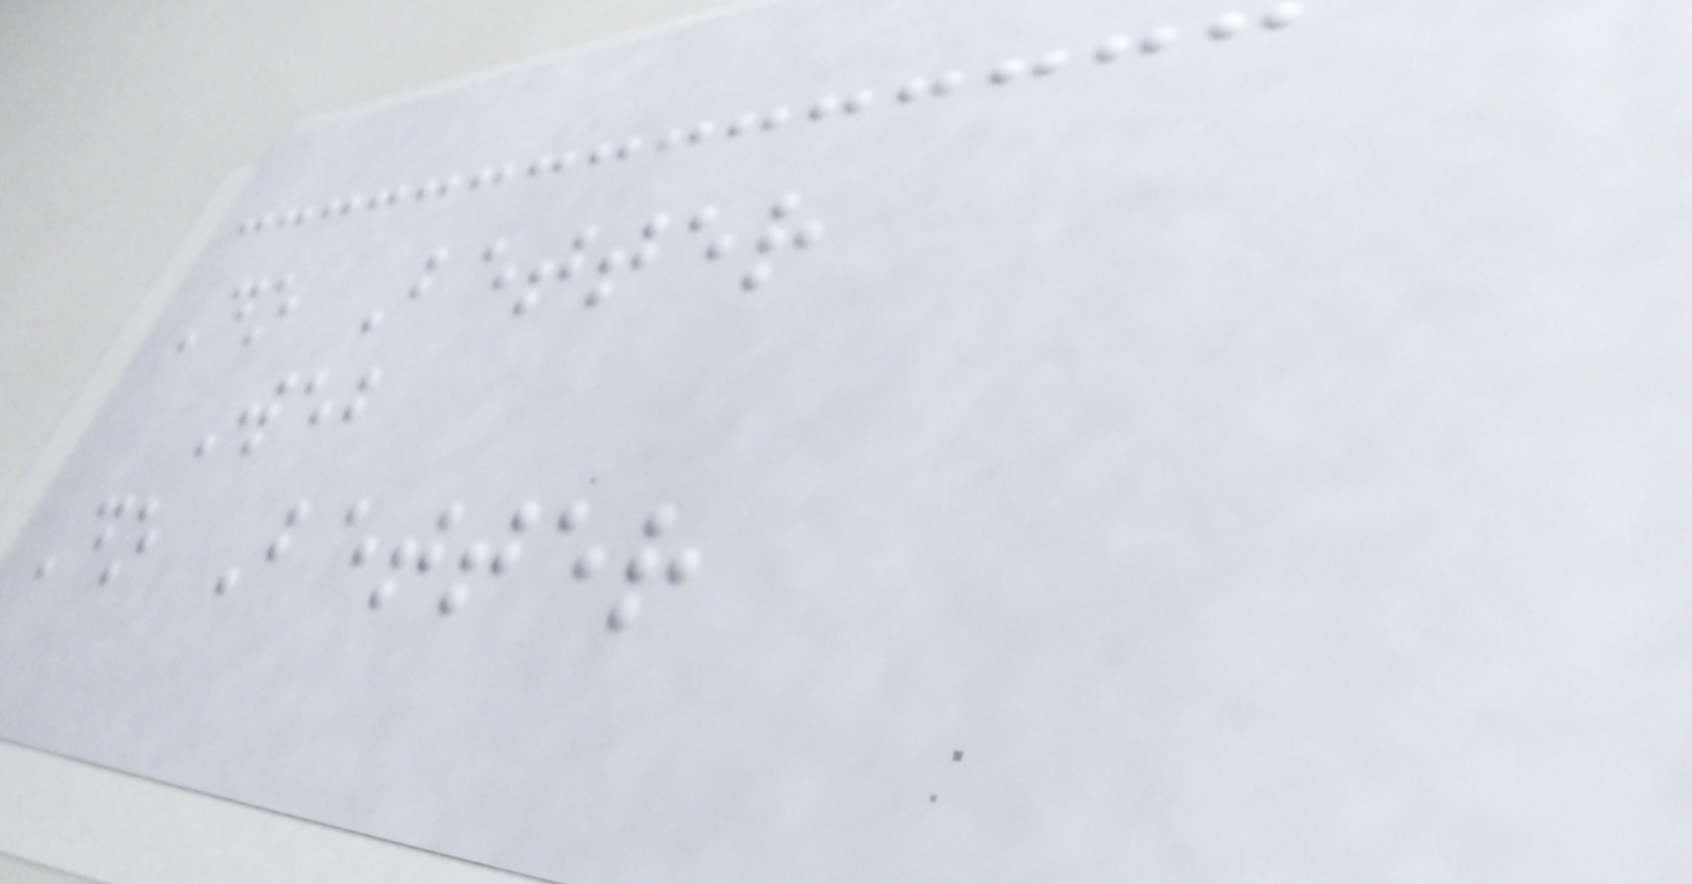Do Better
Web
Do Better
